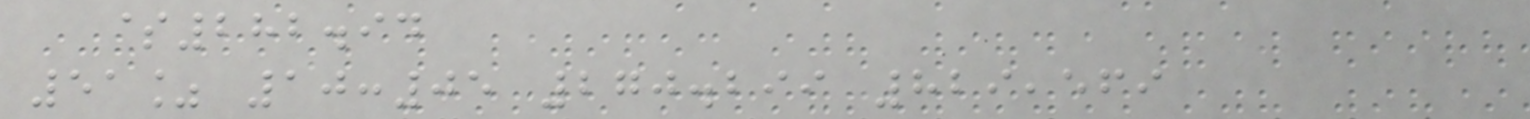$282.94
51% 10:05 270.299 829,569
